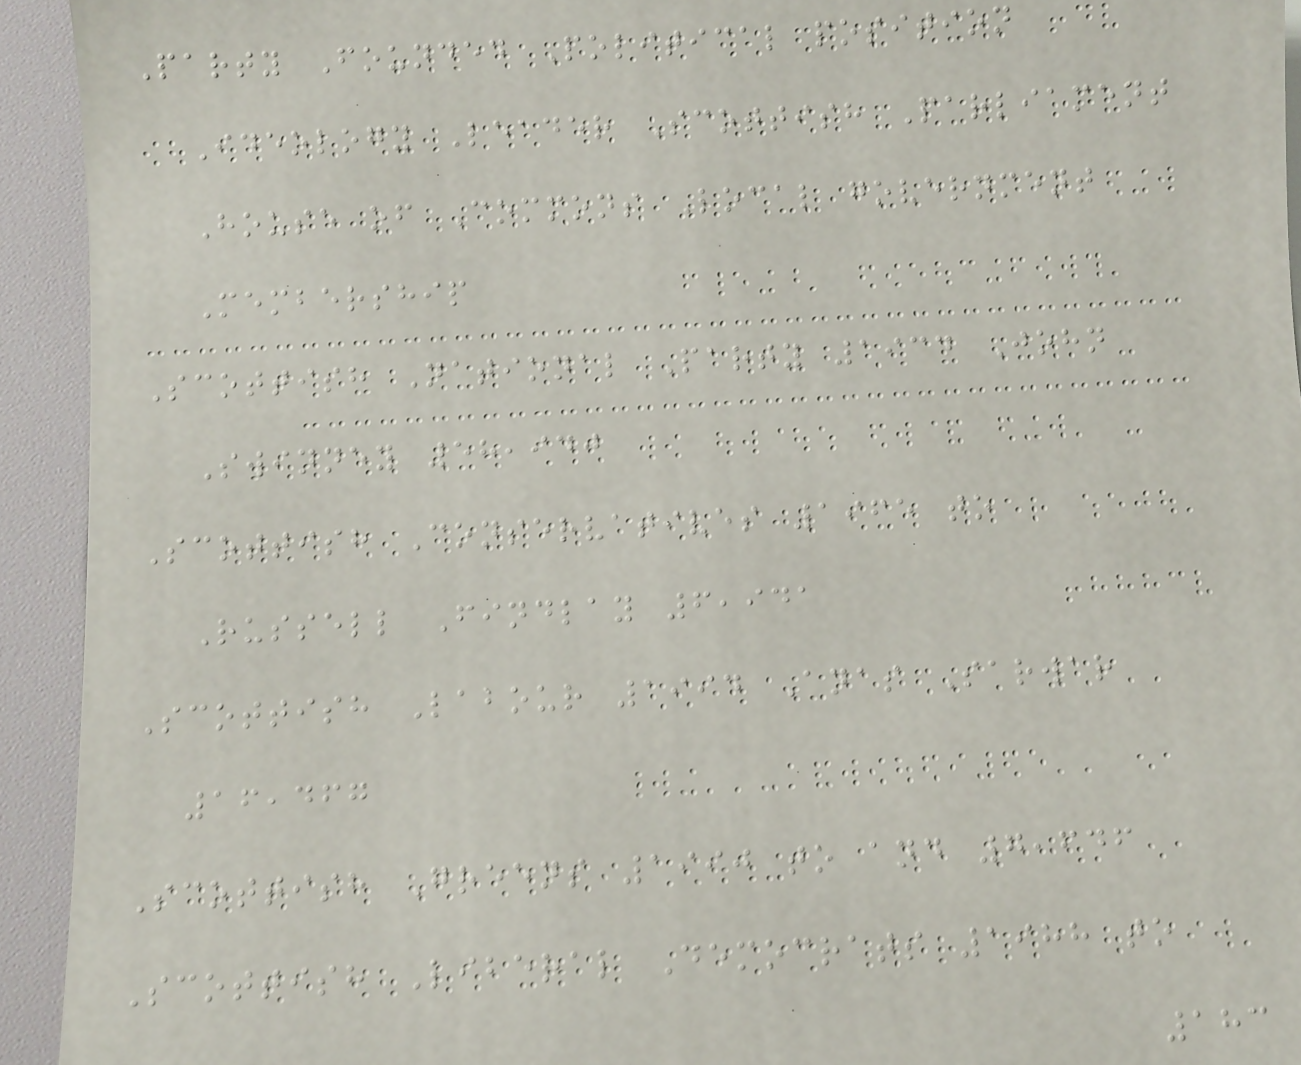Party Founded Political position
Ideology Leader Scottish Parliament
House of Commons Local government
Membership
Scottish National Party 1934 John
Swinney 58,940
Scottish Conservatives 1965 to
Russell Findlay 6,941
Scottish Labour 1994 Anas Sarwar
16,467
Scottish Greens 1990 to and 7,646
Scottish Liberal Democrats 1988 to
183
